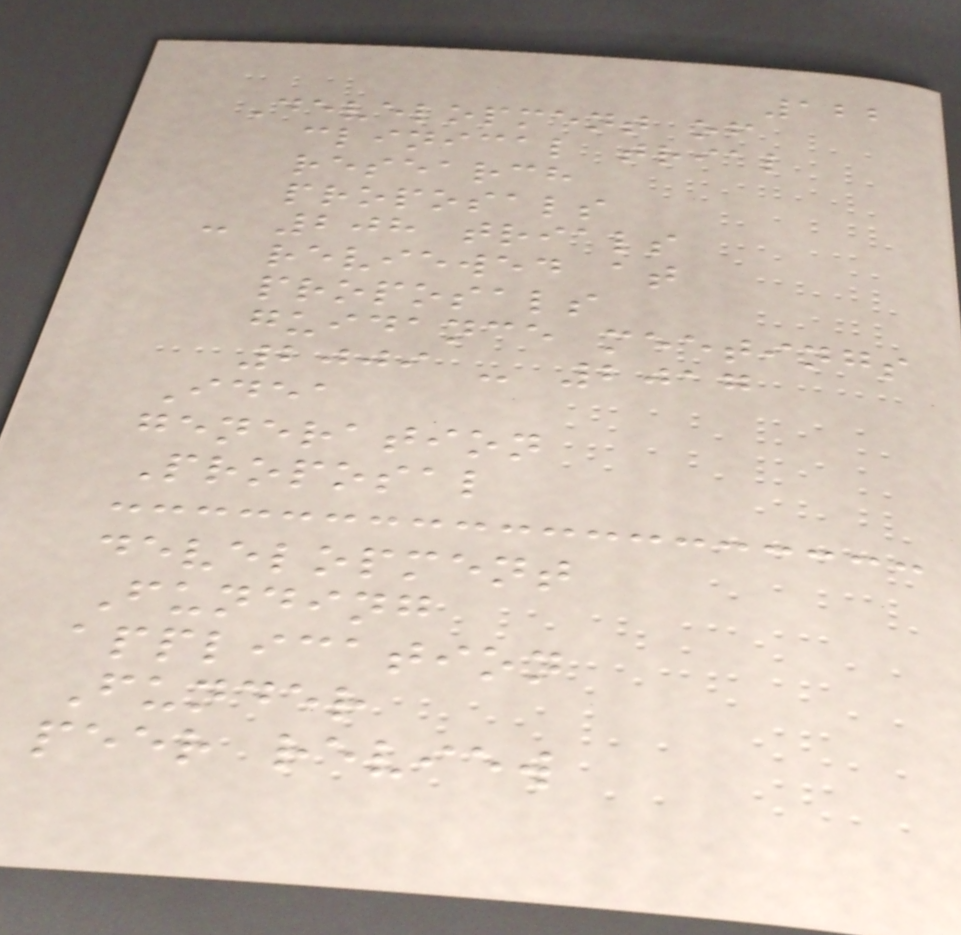122
Development of
clinical trial
research
proposals
- 208 trials
reviewed at
proposals
guidance meetings
2009 - 2017
Idea
generation
Proposal
development
Funding
application
Funder
peer review
